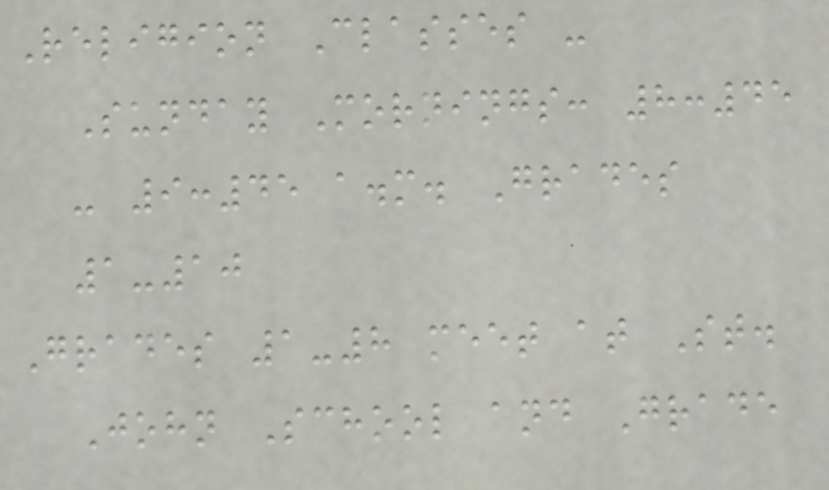Religion Classes -
Sunday Mornings: 8:45
- 9:45 a.m. Grades
1-10
Grades 1-8 meet at St.
John School and Grade
